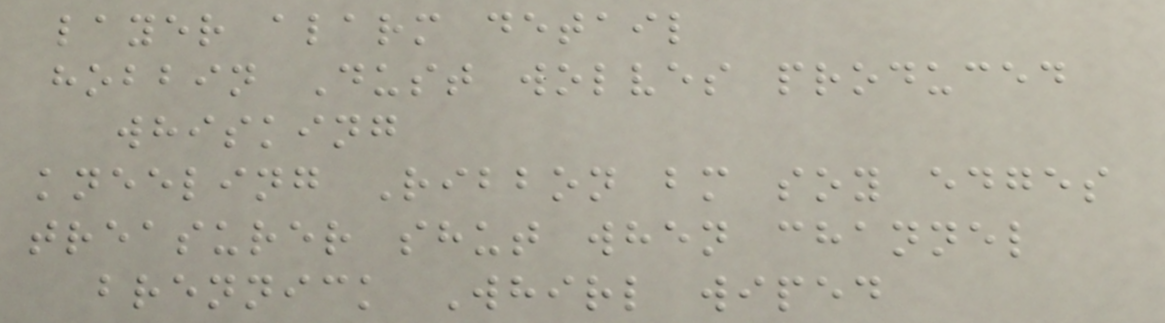layer alarm detail
hobbin Dust wolves produced
whisking
kneeling Ribbon bm soy edges
treasurer shut when channel
brennick Whirl wiped
